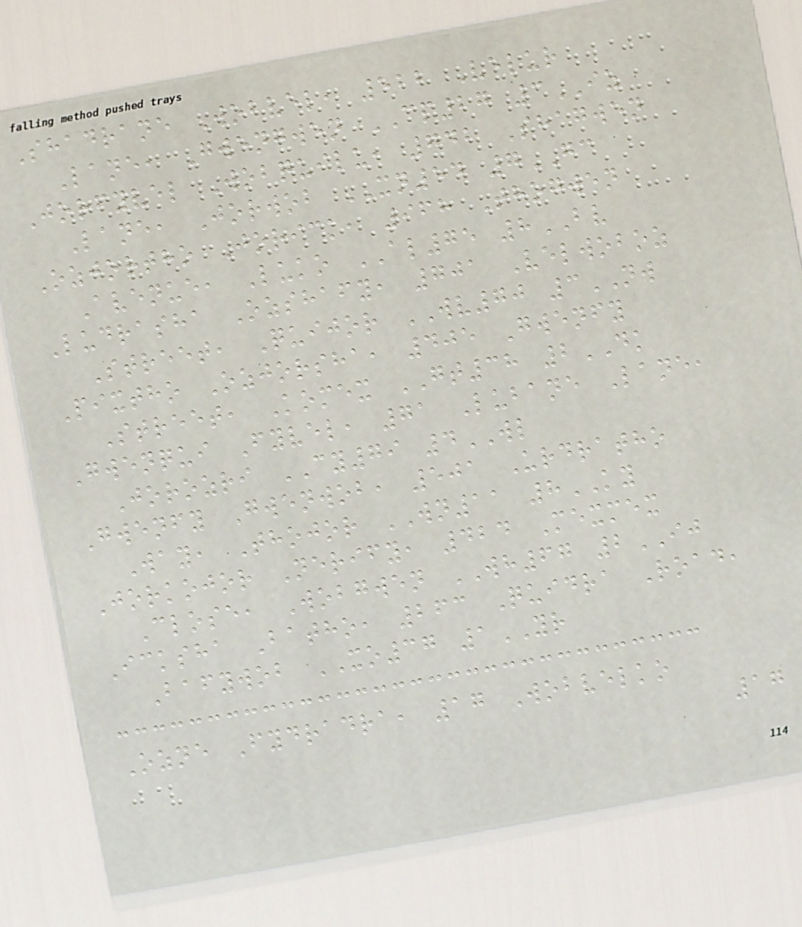Shadrane Wobvel, 522 Velur
Lane, Gwengwen CP27 3IZ
Jorfyvel Wobquilu, 742 Shagwen
Lane, Jorwob XN54 7GC
Ozjortho Jorick, 968 Thogwen
Avenue, Luko AL75 8BV
Ludrasha Ozshafy, 701 Velwoboz
Street, Quijor WV70 3NW
Pixtho Ozjorsha, 405 Gwenfy
Street, Komex GT38 2DK
Gwenqui Fyvel, 71 Lubane Lane,
Jorozri CY79 4WL
Gwenfy Gwenwob, 501 Urdratho
Way, Thojor WN11 8KY
Jorkojor Nerify, 424 Mexmex
Close, Wobgwen WH67 2IJ
Icksha Batho, 263 Quidra Road,
Bafywob XO37 1YR
Ozne Fydradra, 17 Wobvelko
17
